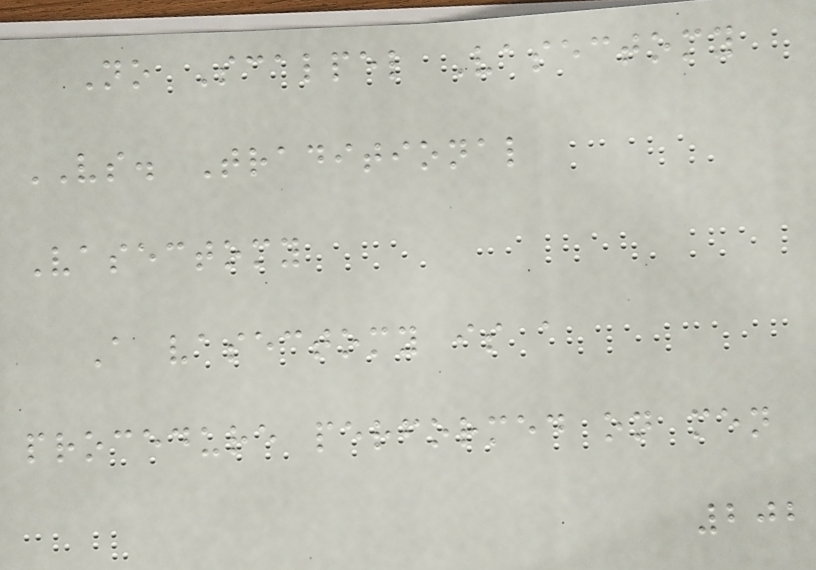No Scalpel Vasectomy
VS. Traditional
Vasectomy
A vasectomy is a
procedure performed on men
202
